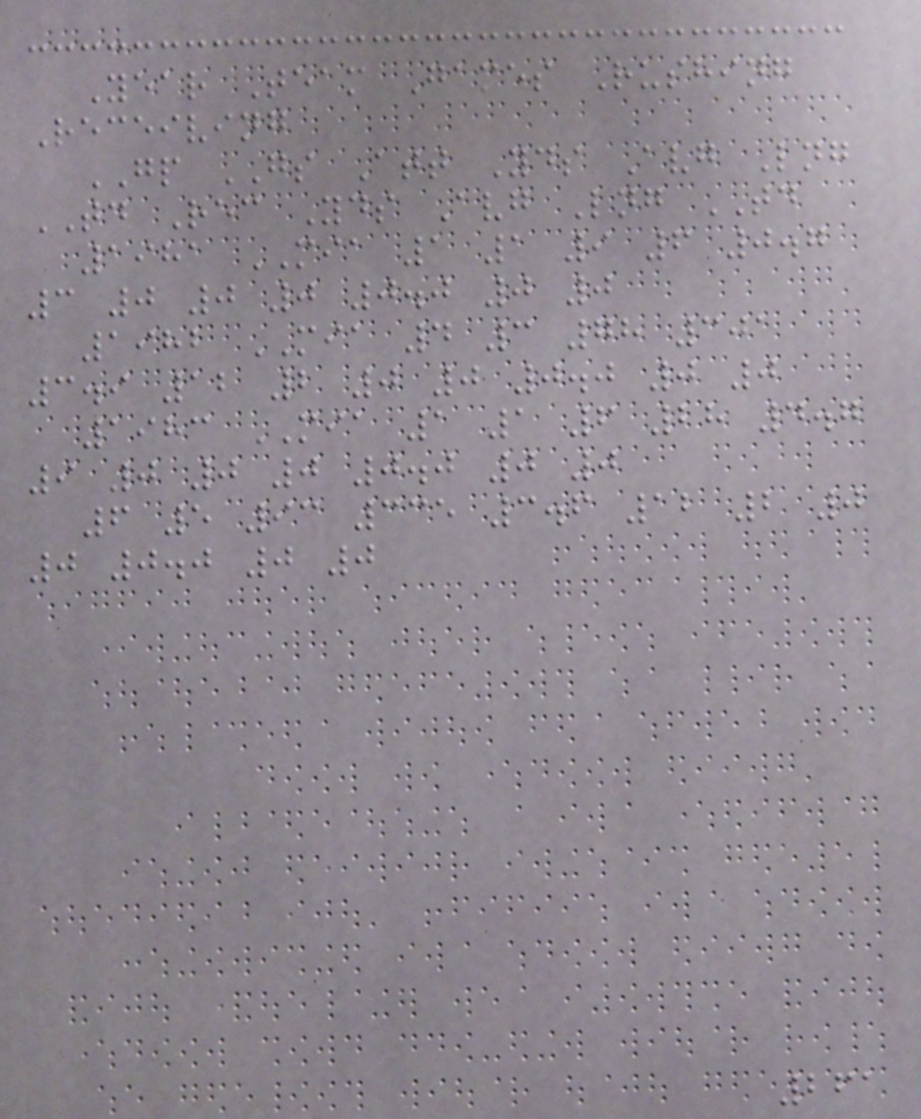Year Team Games Rushing
Receiving
GP GS Att Yds Avg Lng
TD Rec Yds Avg Lng TD
1981 MIA 1 1 9 6 0.7
3 0 0 0 0.0 0 0
1982 MIA 4 3 78 301
3.9 12 2 0 0 0.0 0 0
1983 MIA 1 1 6 28 4.7
9 0 0 0 0.0 0 0
6 5 93 335 3.6 12 2 0
0 0.0 0 0
261
